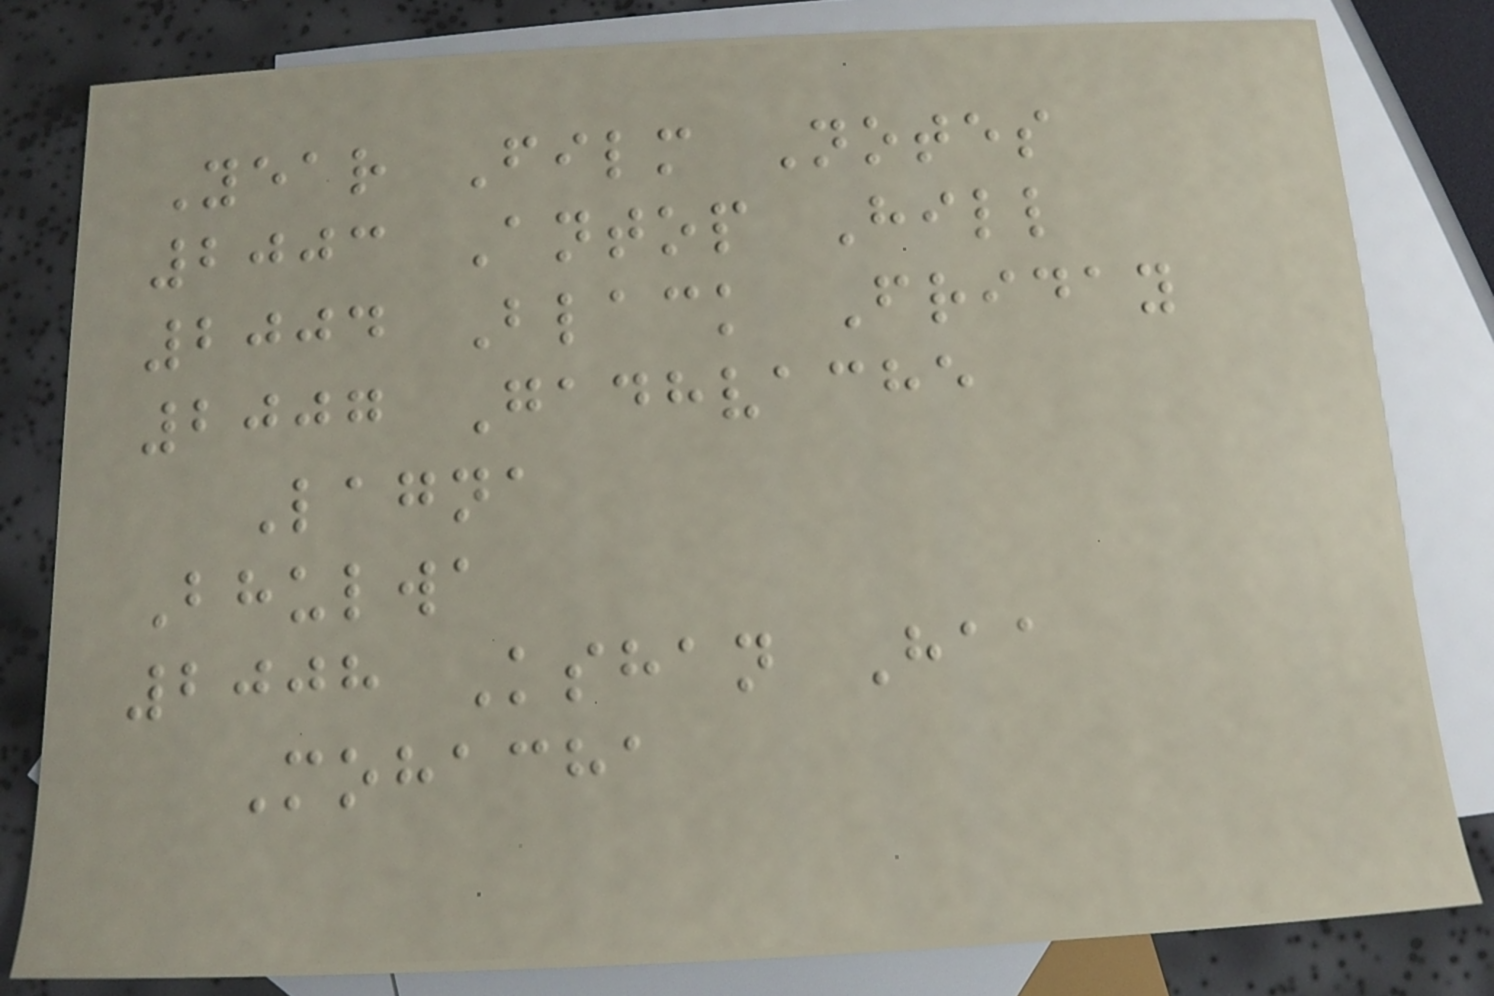Year Film Notes
2003 Antop Hill
2004 Black Friday
2007 Gadhvache
Lagna
Bhulwa
2008 Kshan Haa
Mohacha
